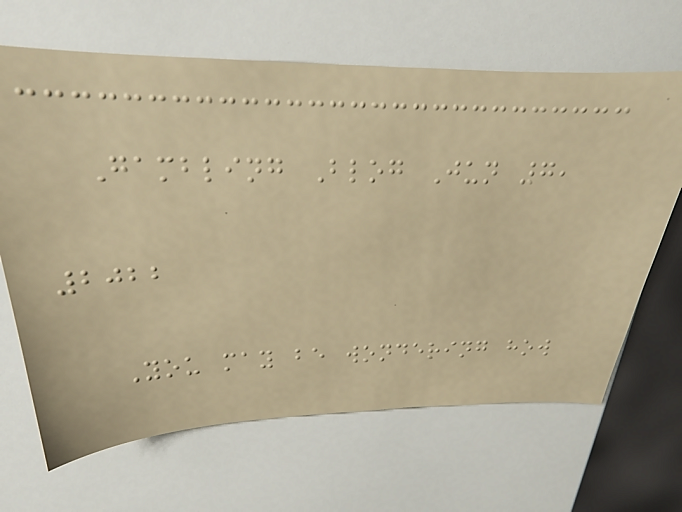Gambling Blog Jun 7,
2022
You may be wondering how
